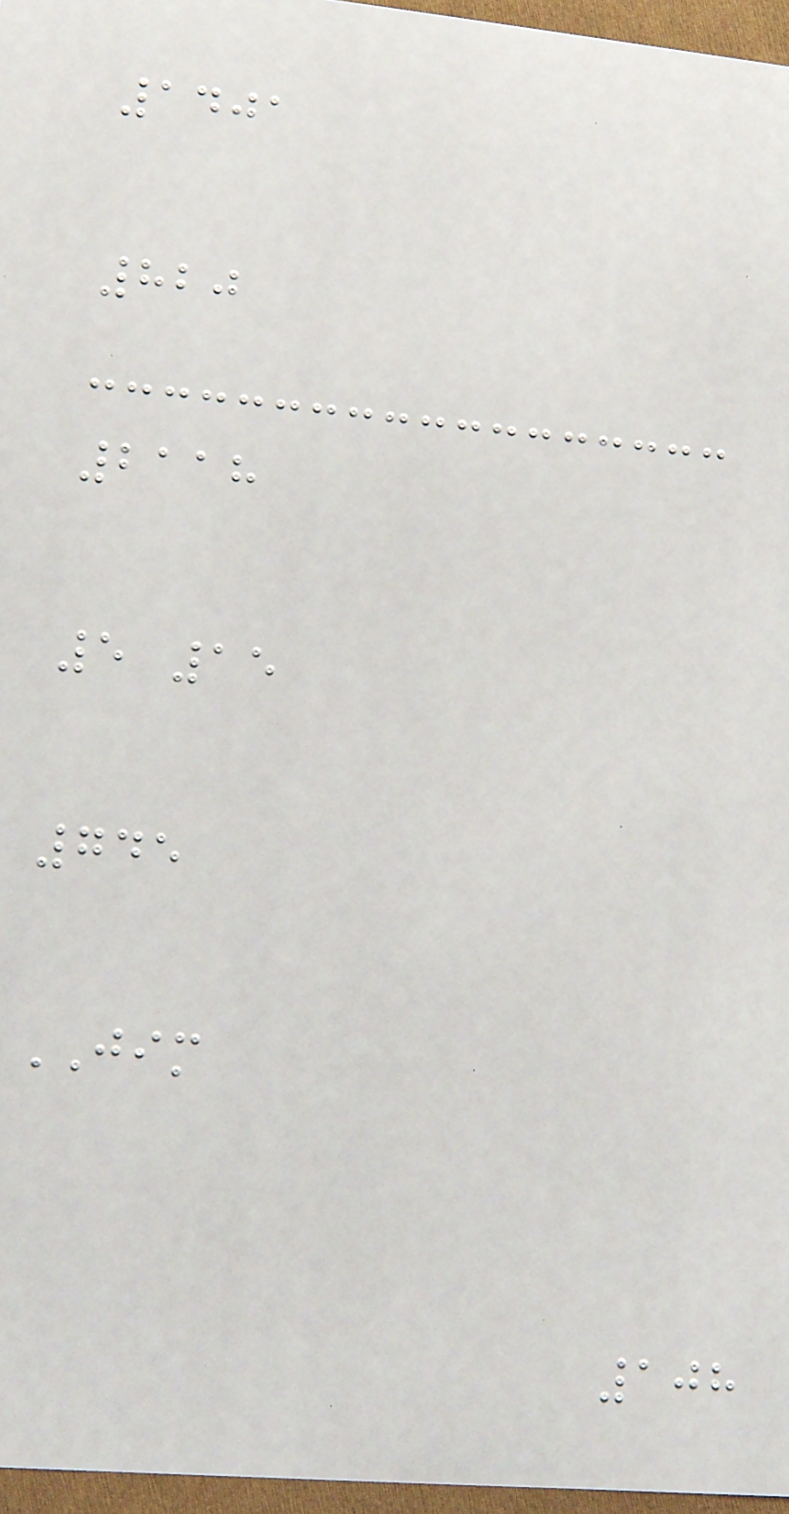1401
820
2118
5 15
745
JIM
108
